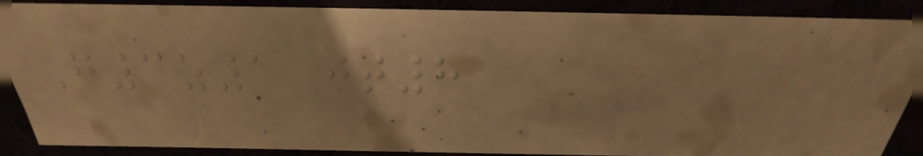G3z1 jt8
